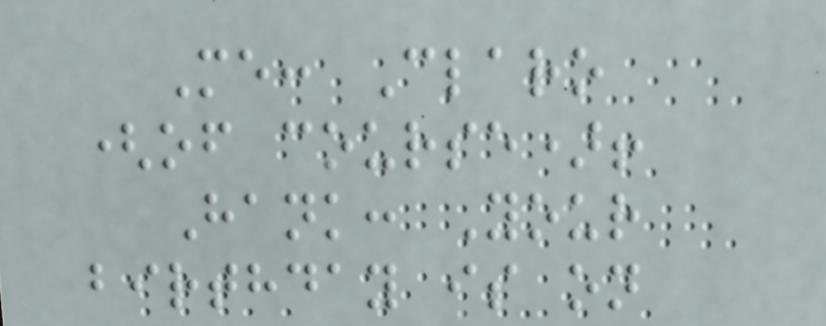Me: Claro
(of course)!
Hank: Your
birthday is on
